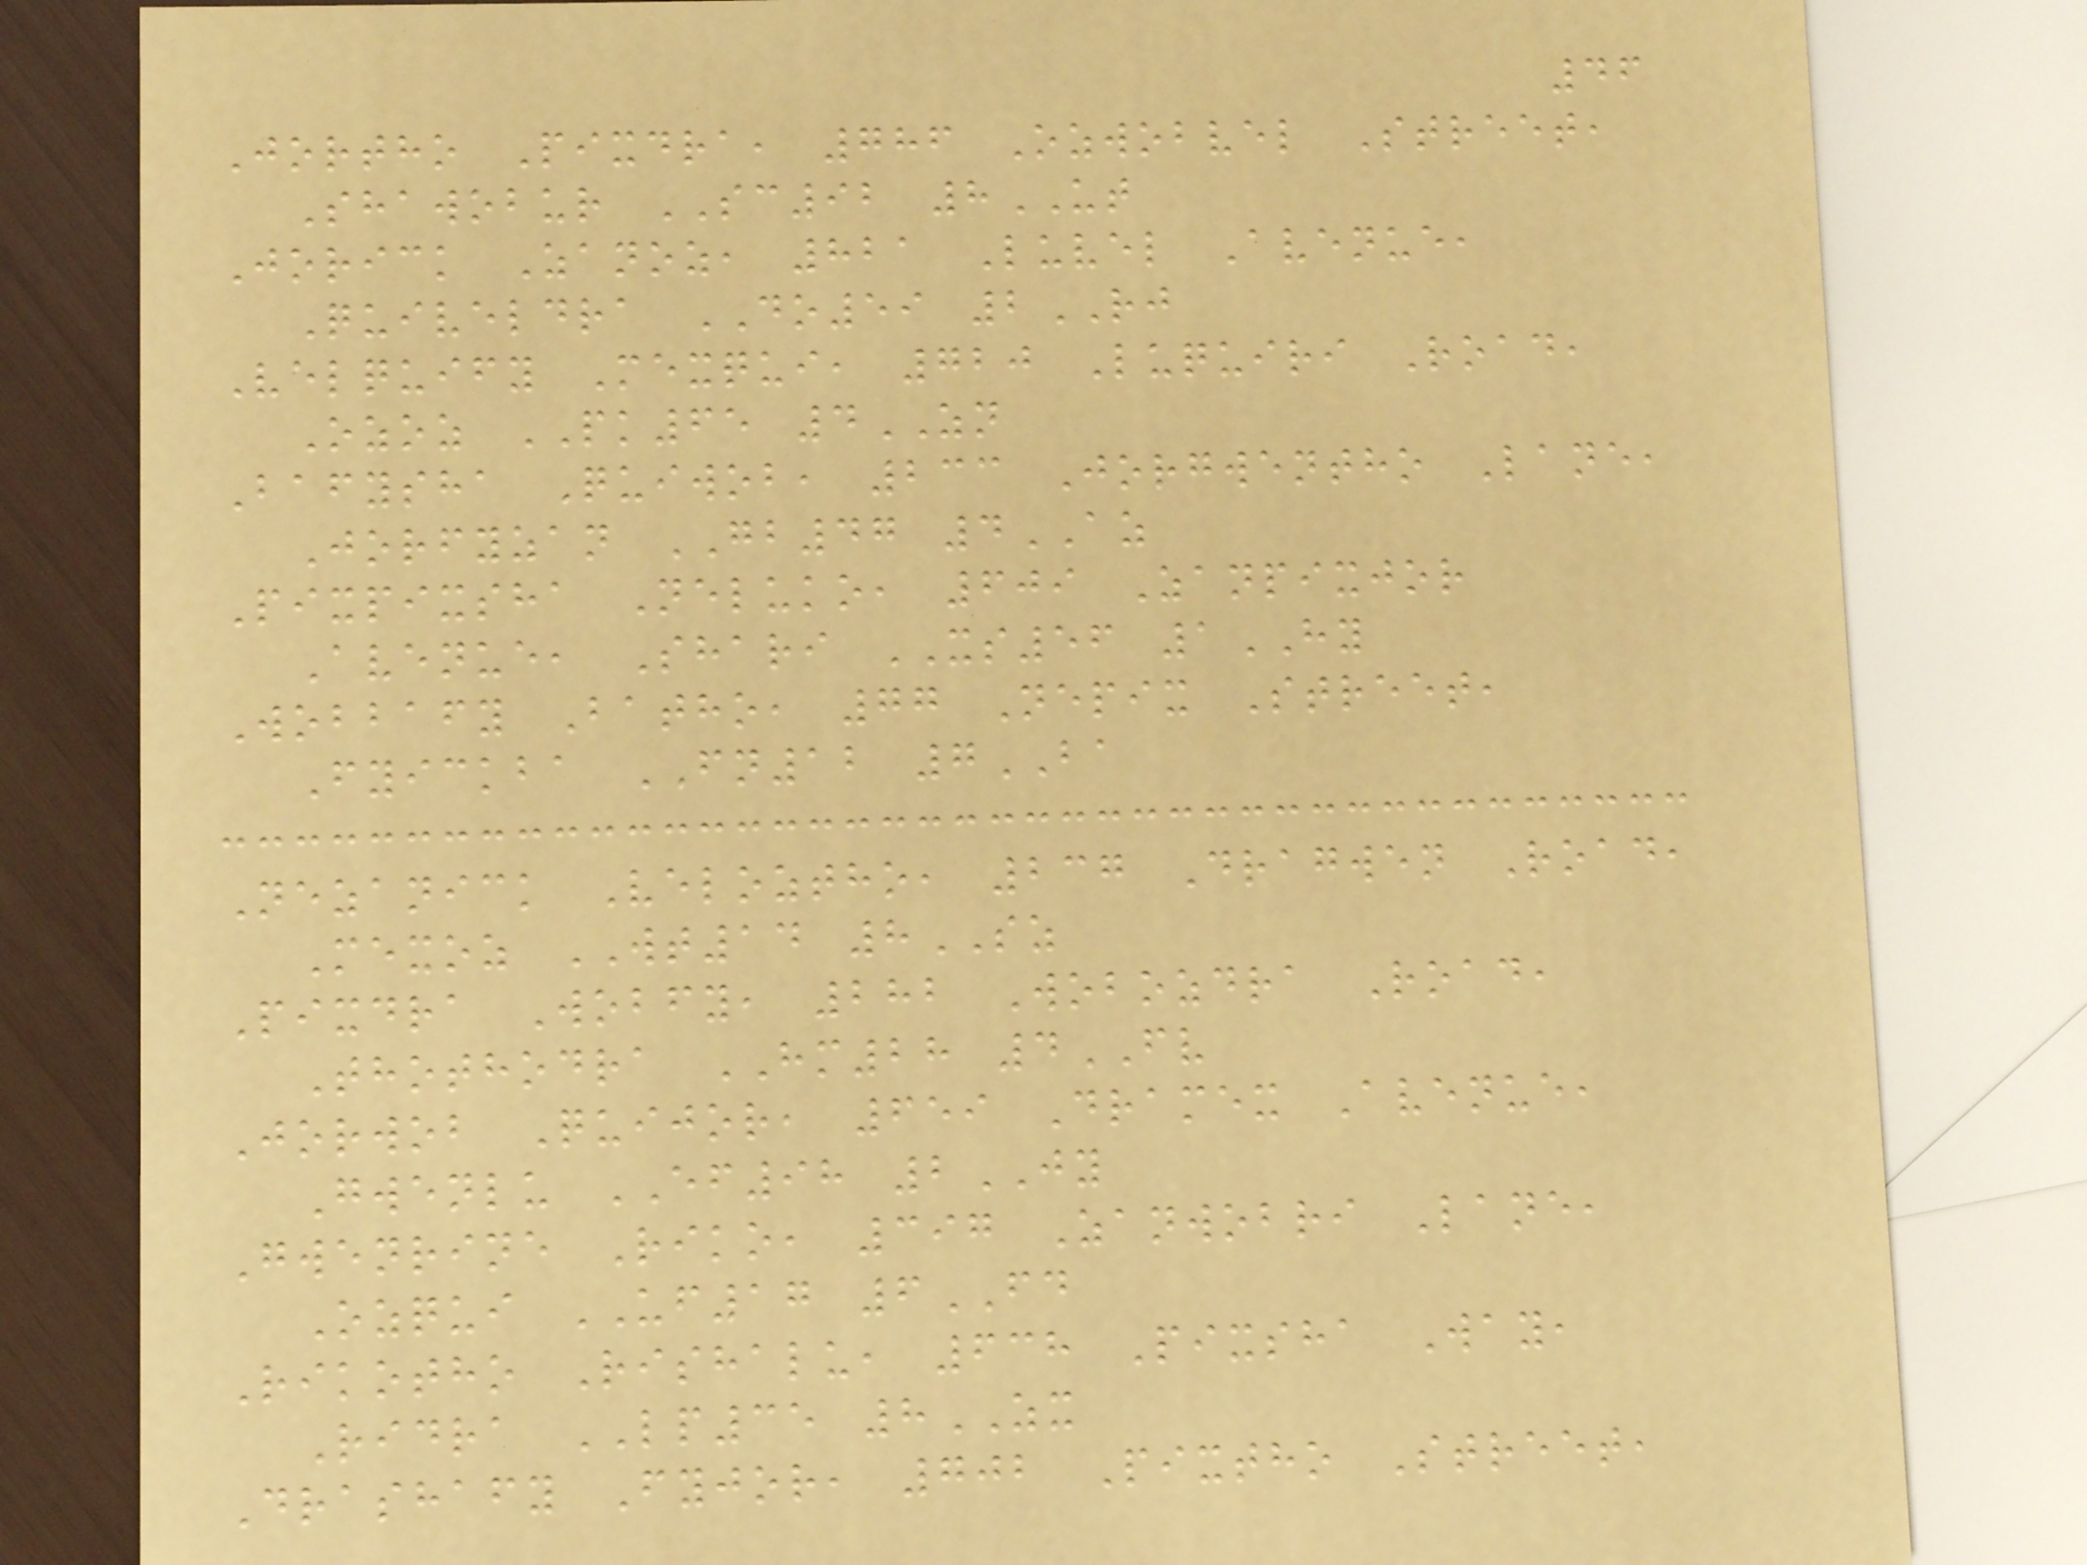46
Jortho Pixdra, 786 Ozwobvel Street,
Shawobur SC92 8UT
Jorick Zanoz, 821 Luvel Avenue,
Quiveldra DO59 2RJ
Velquify Mexqui, 720 Luquiri Road,
Ozoz PK65 4ZN
Bafysha Quiwob, 233 Jorgwentho Lane,
Jorfyzan GB47 4AZ
Pixpixsha Neluko, 609 Zanpixjor
Avenue, Shari XS56 1HY
Wobbafy Batho, 77 Nepix Street,
Fyickba FN12 7BA
Nezanick Veloztho, 237 Dragwen Road,
Mexoz WT14 8SZ
Pixdra Wobfy, 282 Wobozdra Road,
Thothodra HM28 4FV
Jorwob Quijor, 659 Dramex Avenue,
Gwenlu EF98 2JY
Gwenrine Riko, 397 Zanwobri Lane,
Ozqui UF17 6FD
Rikotho Rishalu, 638 Pixsha Way,
Ridra LP35 8ZX
Drashafy Fyjor, 702 Pixtho Street,
